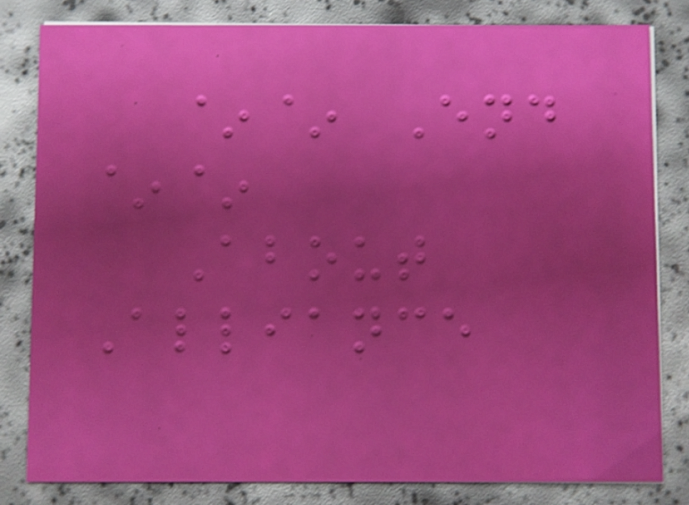~~ End
~~
About
Alliance
